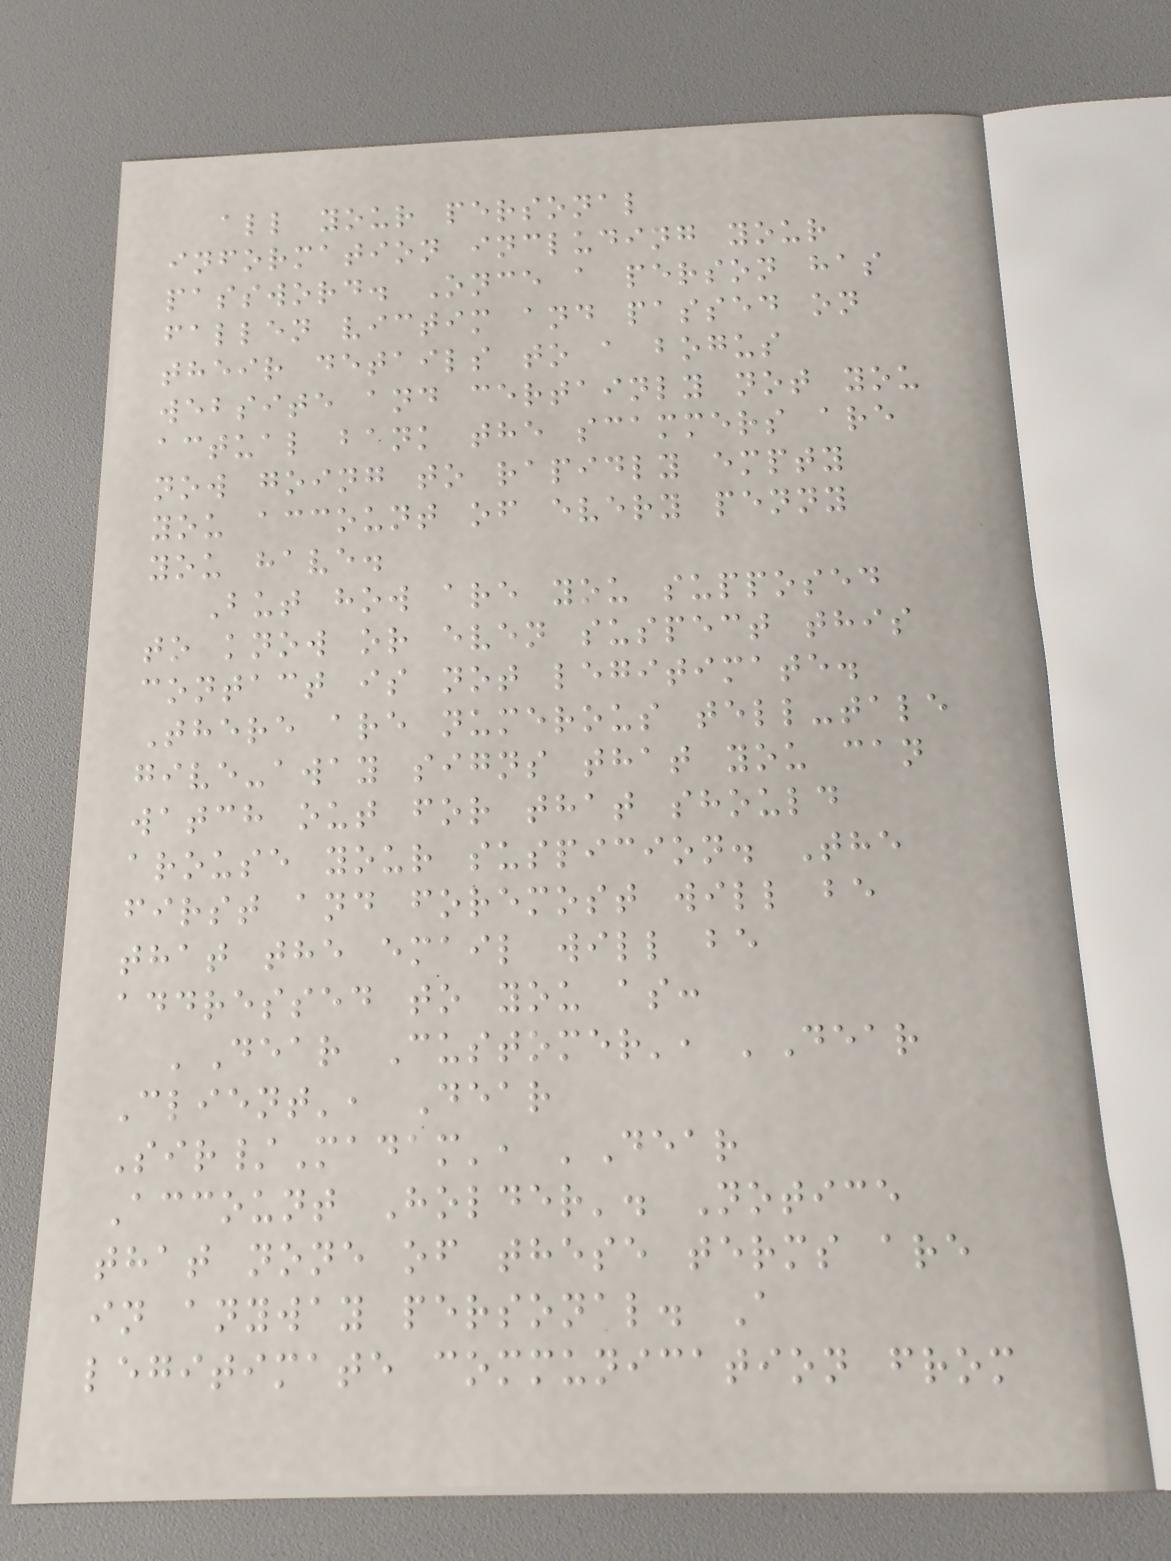all your personal
information including your
password. Once a person has
fallen victim and passed on
their details to a bogus
website and certainly not you
actual bank the scammers are
now going to rapidly empty
you account of every penny
you have.
But how are you supposed
to know or even suspect this
contact is not legitimate.
There are numerous tell-tale
give-away signs that you can
watch out for that should
arouse your suspicion. The
first and foremost will be
that the email will be
addressed to you as:
'Dear Customer', 'Dear
Client', Dear
Sir/Madam', 'Dear
Account Holder'. Notice
that none of these terms are
in anyway personal. A
legitimate communication from
